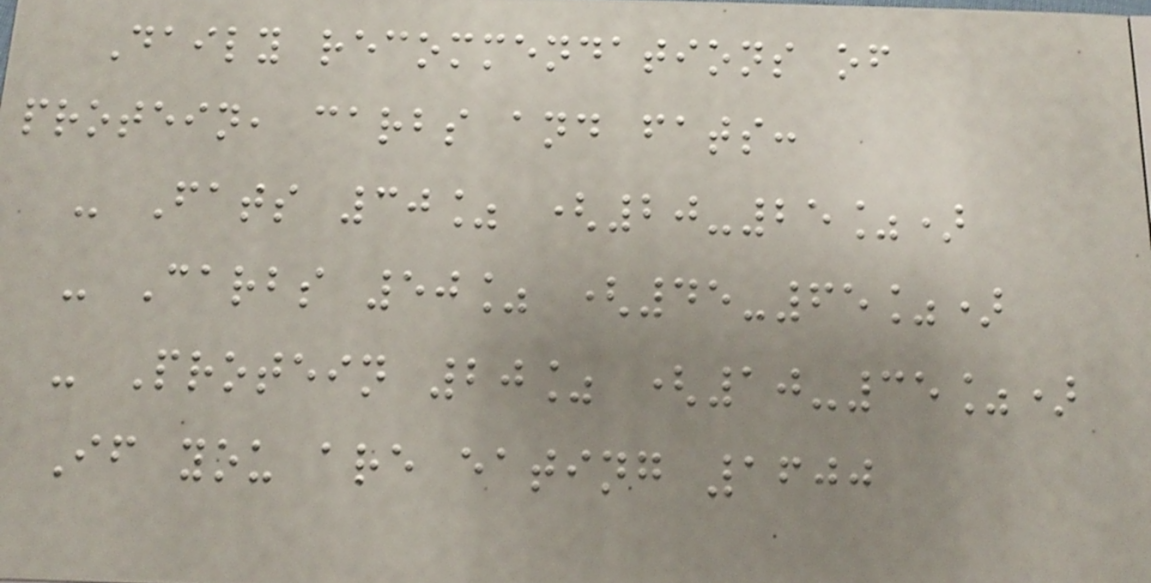Daily recommendations of
protein, carbs and fats:
- Fats 30% (20-25%)
- Carbs 50% (45-65%)
- Protein 20% (10-35%)
If you are eating 1600
